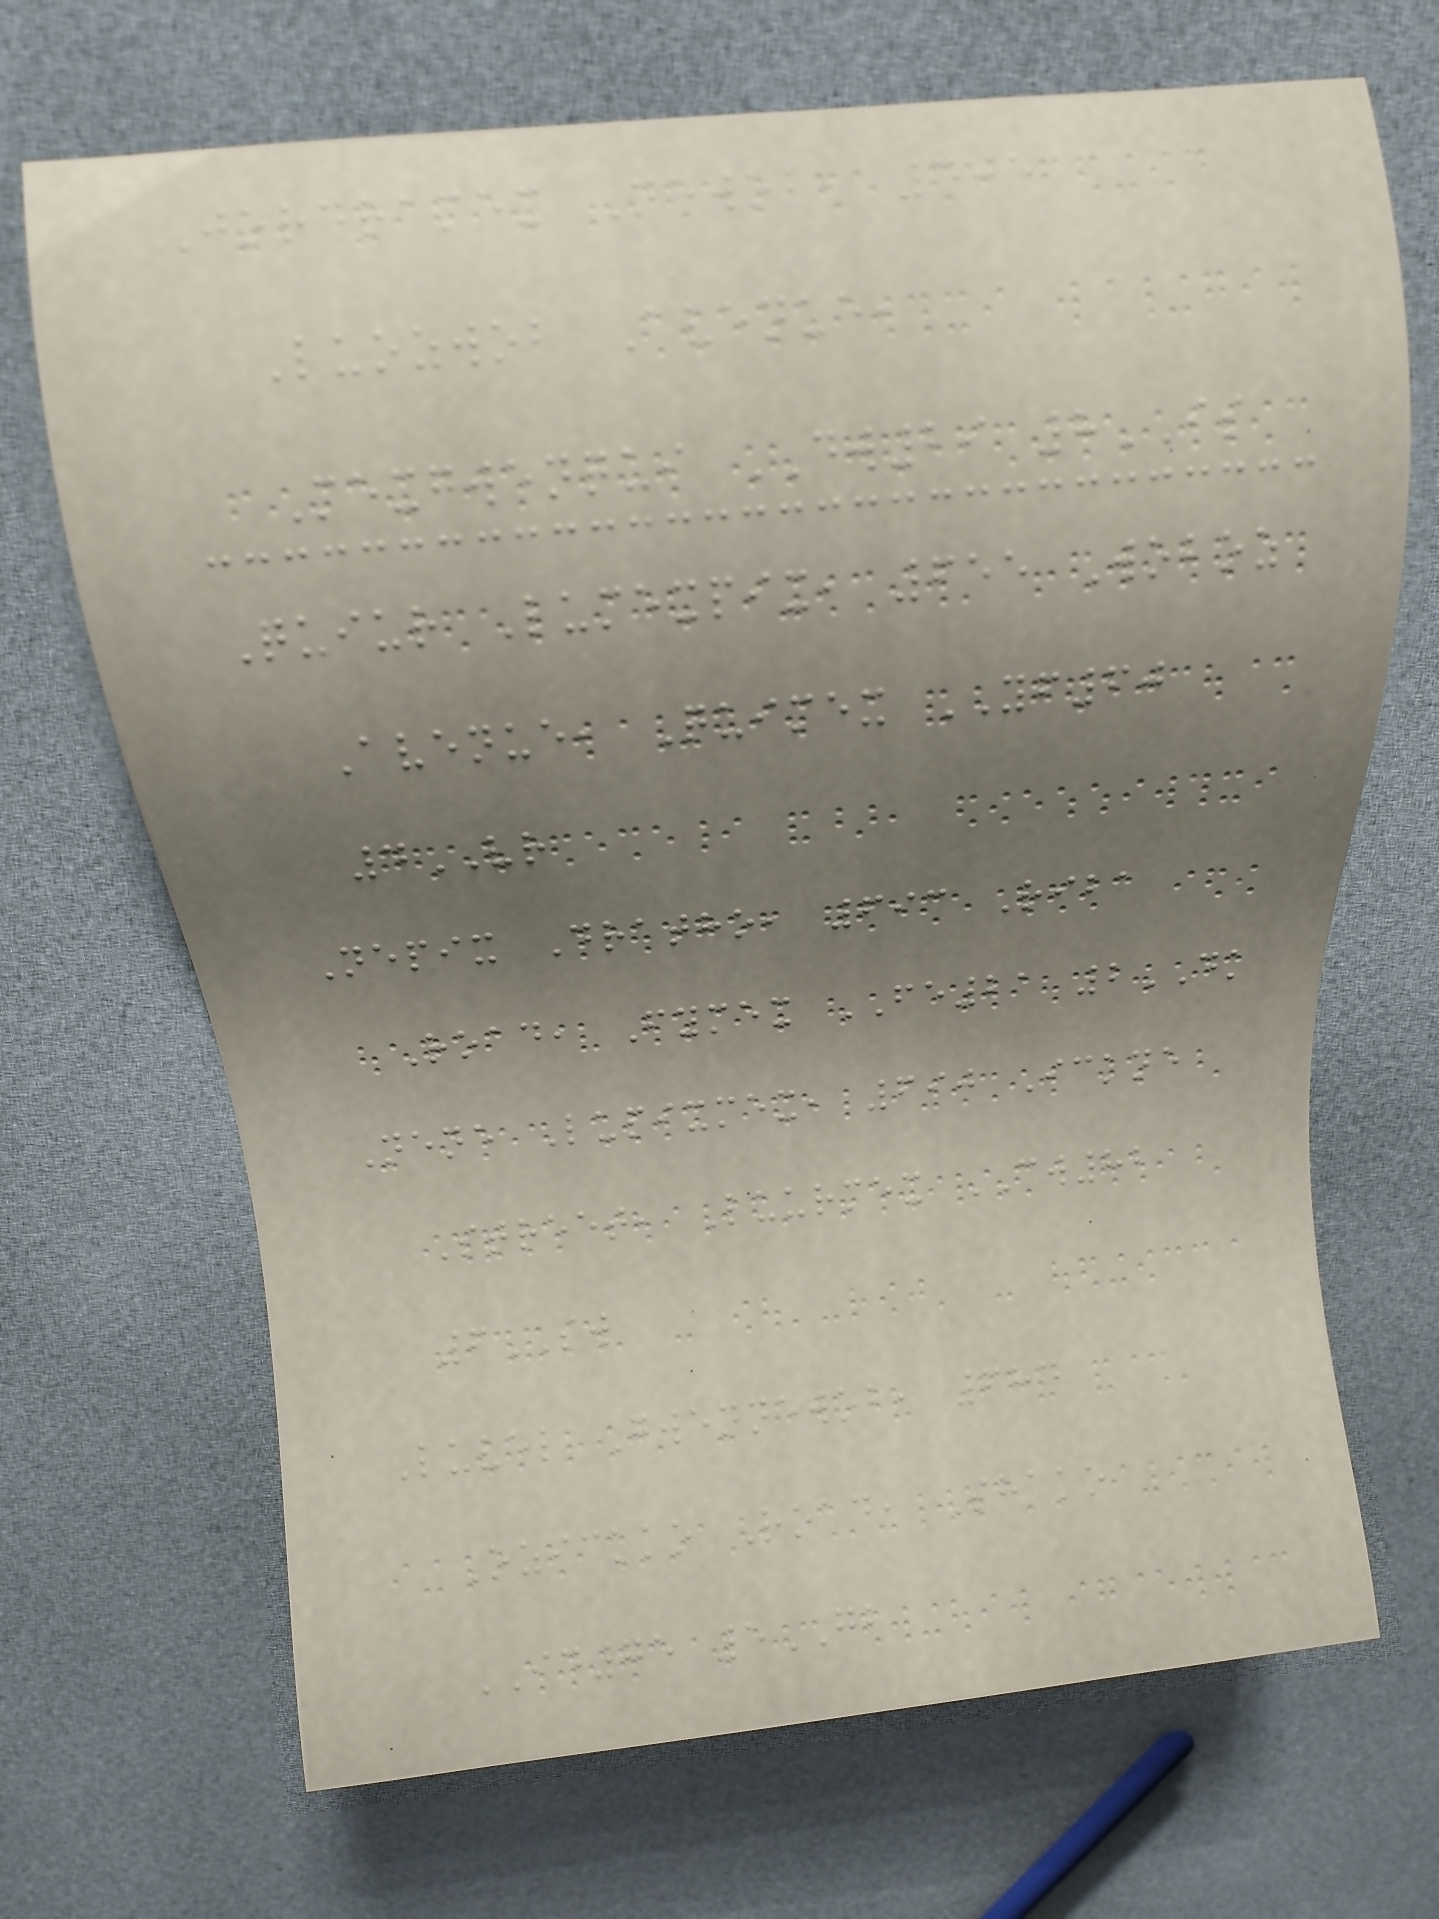Jordramex Newob, 405
Luozwob Avenue,
Mexgwenqui DW29 8IS
Quiur Lumexpix, 655 Woboz
Avenue, Quimex YF60
4VR
Nepix Dratho, 693 Riba
Road, Fymex FE21 2DK
Nene Lupixmex, 690 Ickne
Street, Luurmex CW82
6SW
Luvel Gwennewob, 684
Ozickko Road, Shako
ID75 5GB
